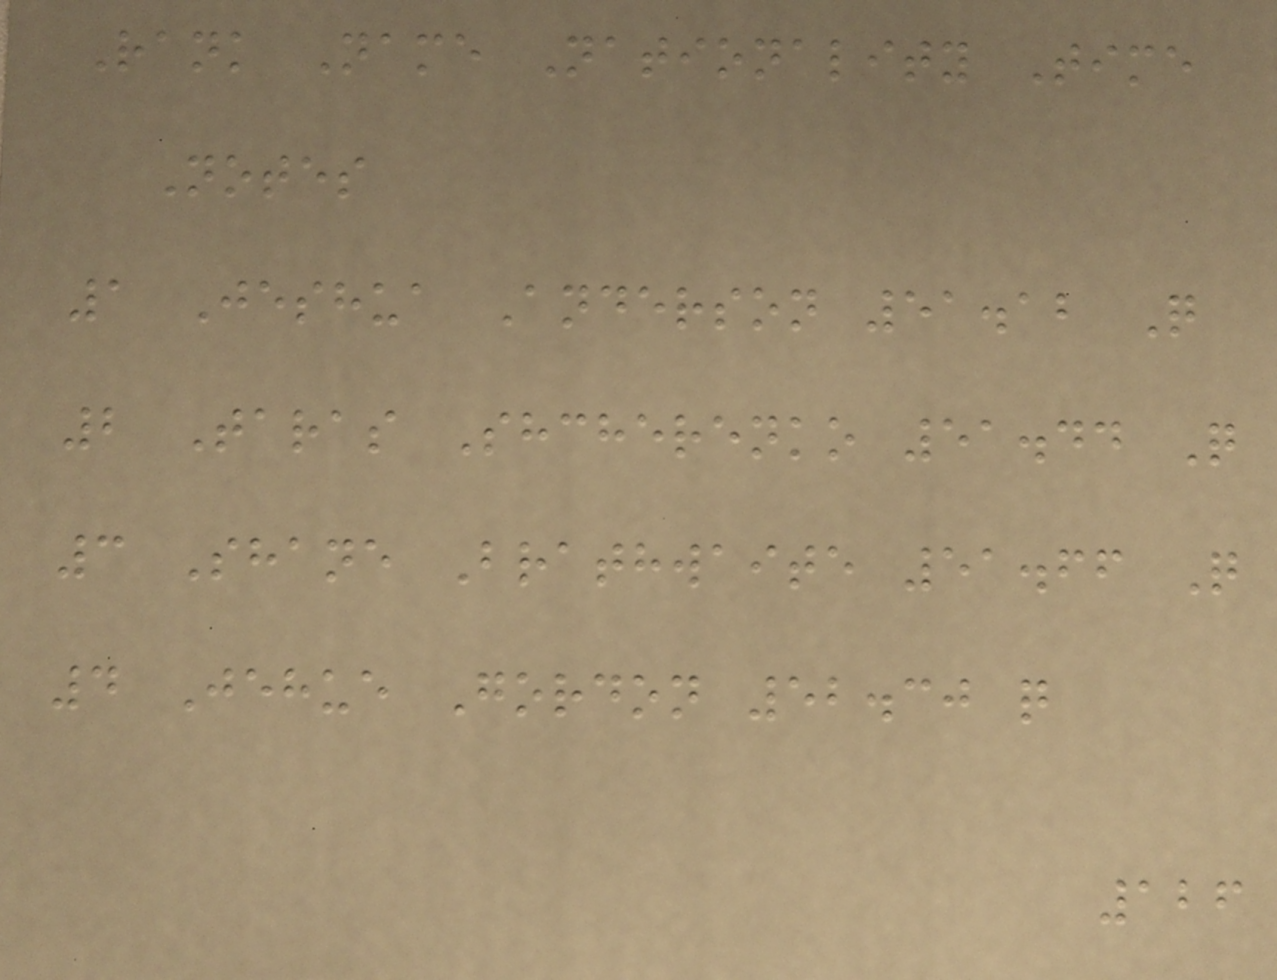Rank Name Nationality Time
Notes
1 Jeshua Anderson 51.12 Q
2 Taras Shcherenko 51.44 Q
3 Shane Brathwaite 51.66 Q
4 Jehue Gordon 52.30 q
126
